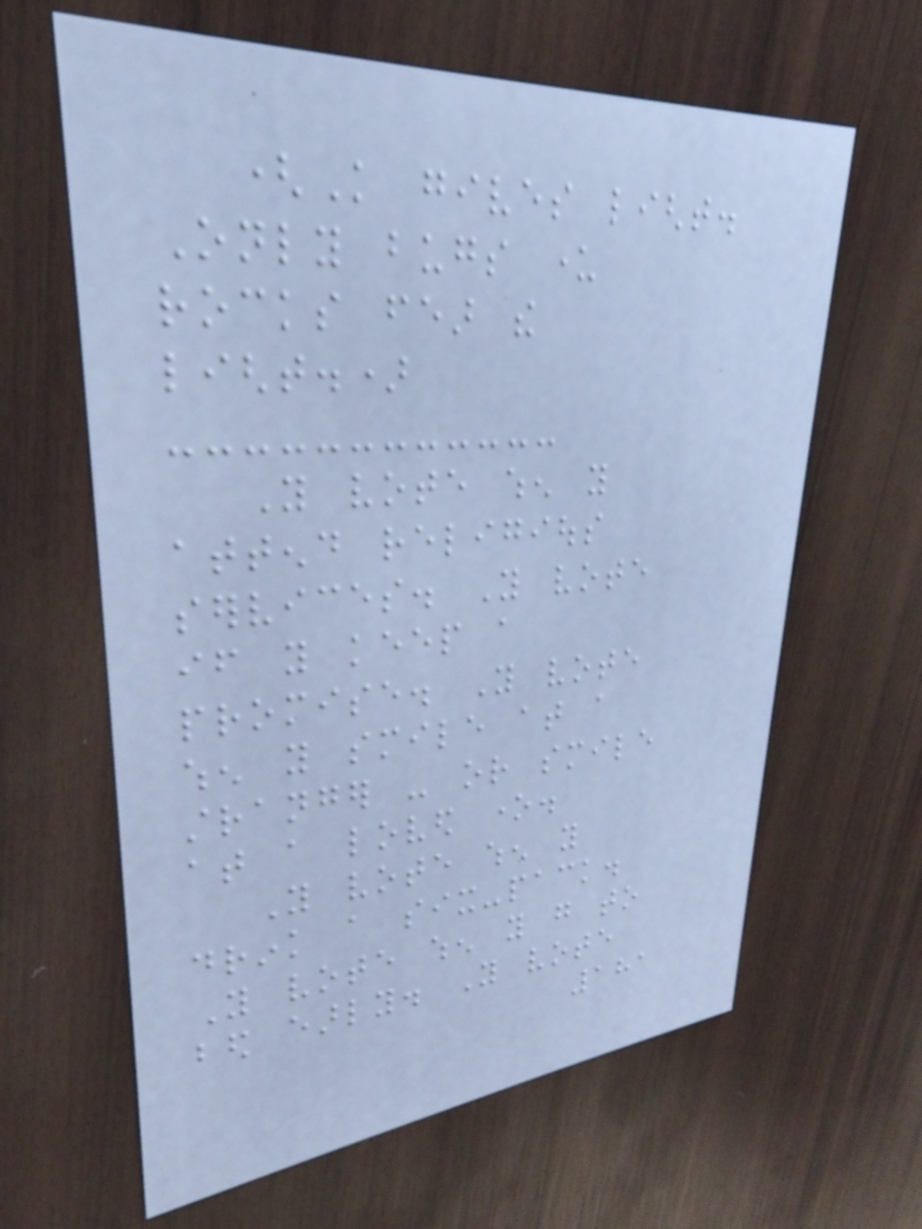(Knowledge gives light.
Only bugs under
rocks fear the
light.)
You vote when you
attend religious
services. You vote
if you keep a
promise. You vote
when you smile at a
stranger - or smile
at a loved one.
You vote when you
drink a six-pack.
You vote when you go to
bed early. You vote
181
